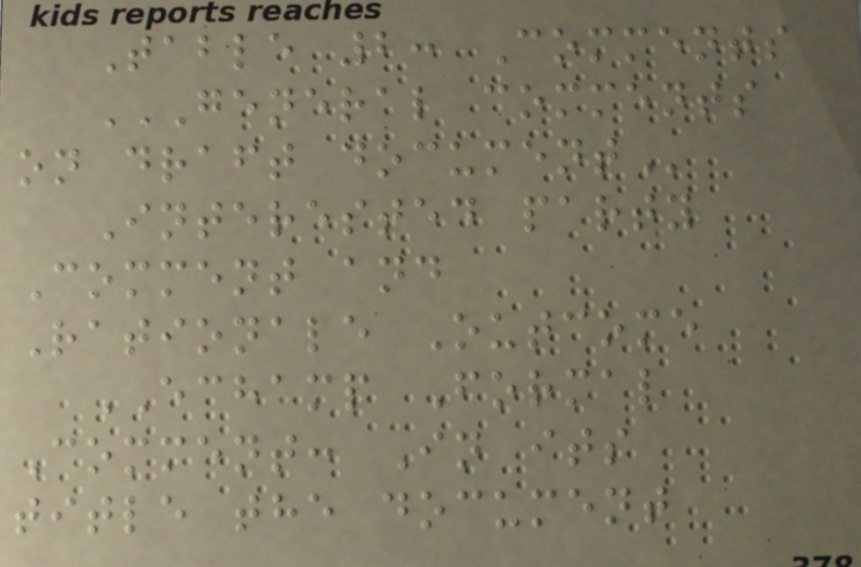Table 2: Comments
GENERAL COMMENTS
ON DRAFT DOCUMENT
Interested party
Comment and
Rationale Outcome
ECHAMP Formal
Comment: In its
title the document
